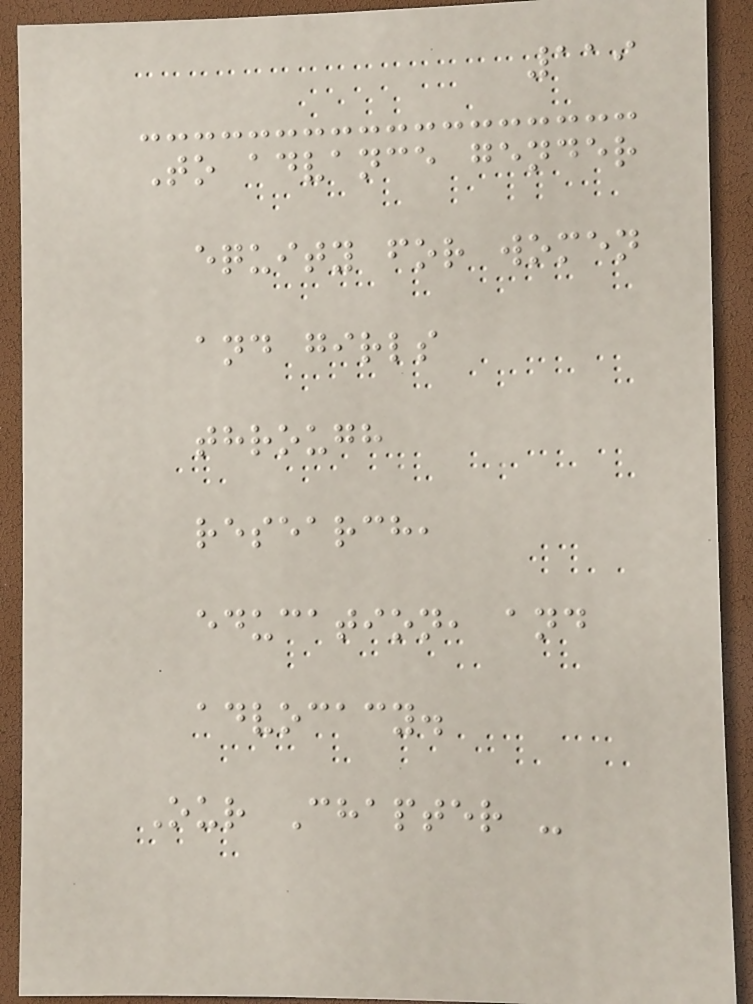119
To advance gender
equity for women
and girls
through
research,
education, and
advocacy.
Our Chapter -
